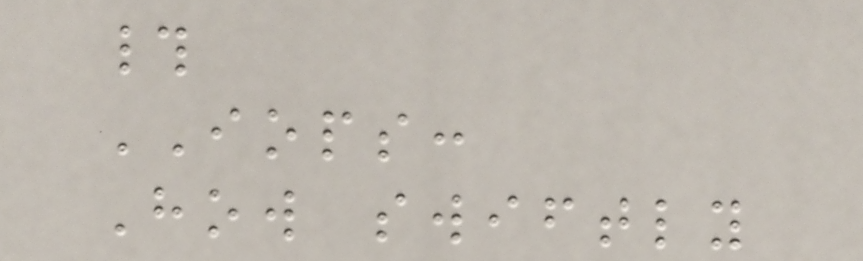#
IOPS:
How swiftly
